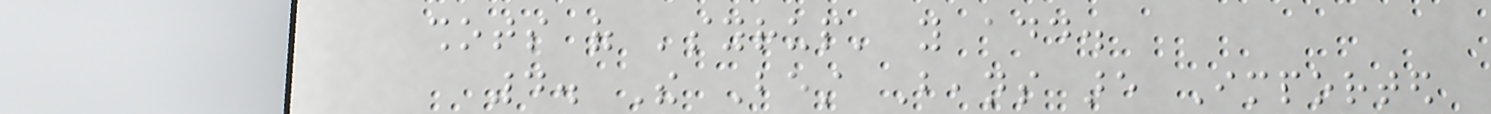shots of 'syrup' you add.
4. The Best Beans are Imported
